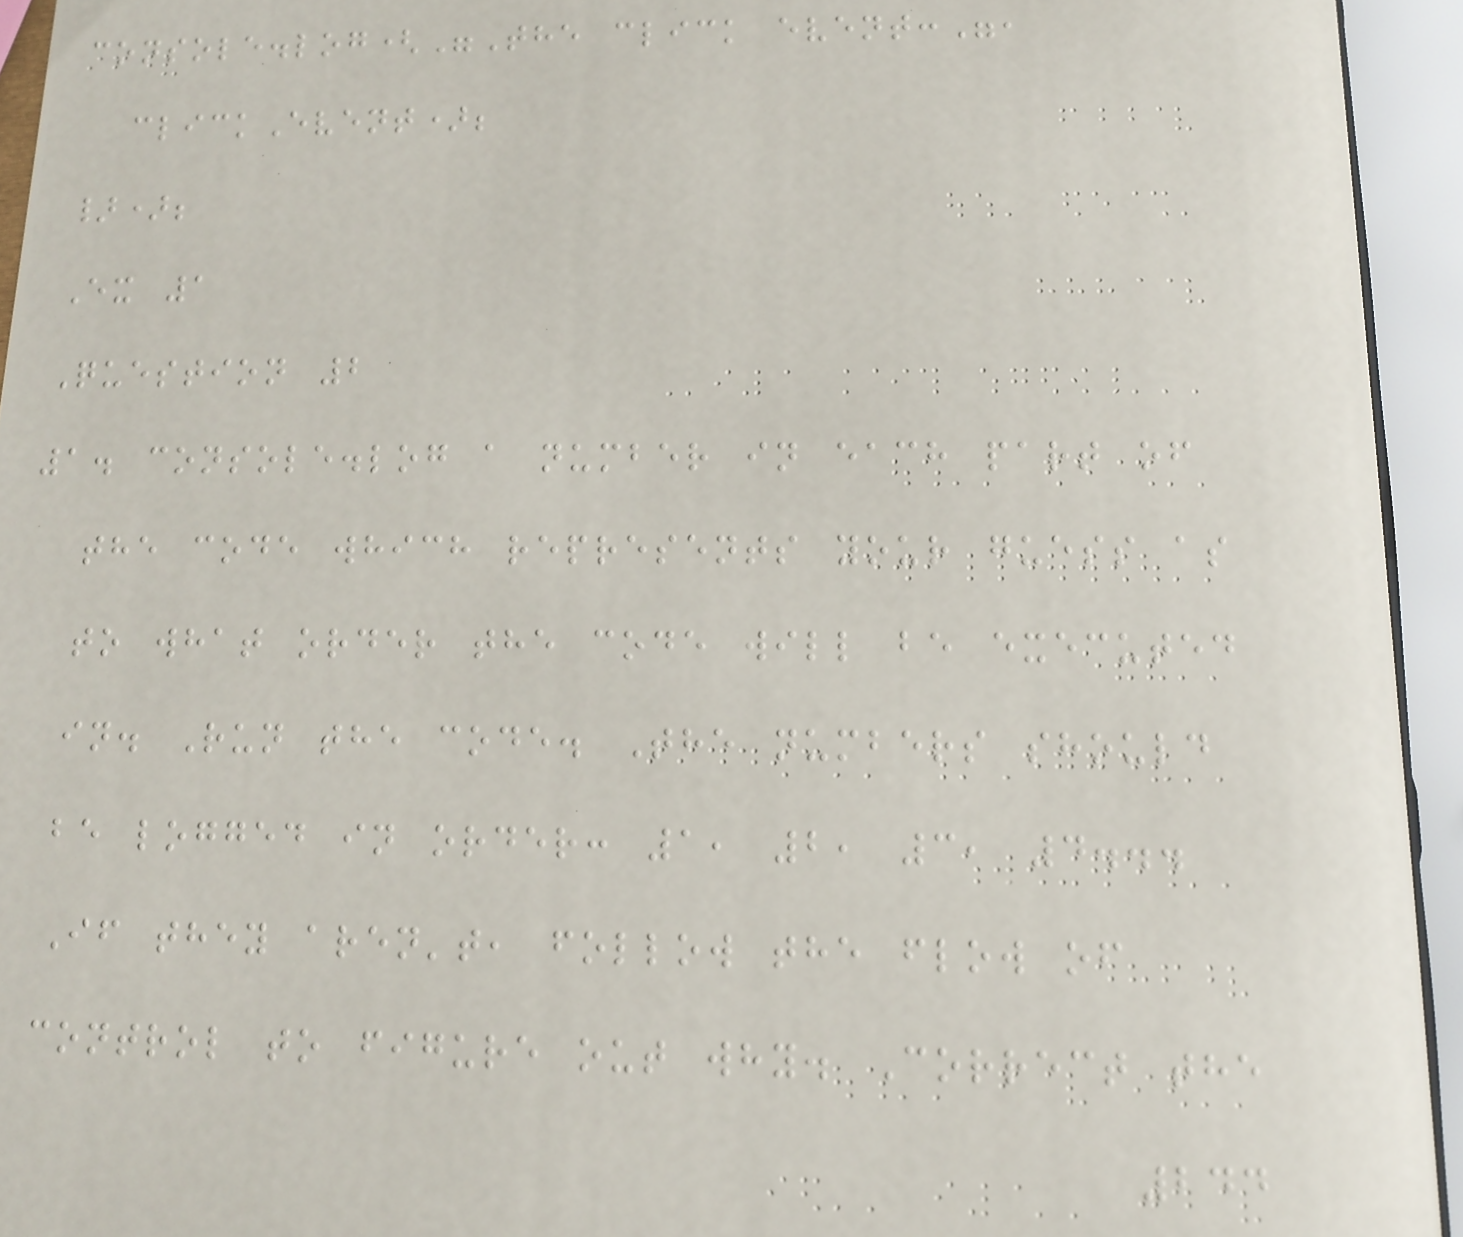console.log("The click event:",
clickEvent);
});
Ex 1
Question 2
1. console.log a number in each part of
the code which represents your guess as
to what order the code will be executed
in. Run the code. The numbers should
be logged in order: 1, 2, 3, 4...
If they aren't, follow the flow of
control to figure out why. Correct the
244
